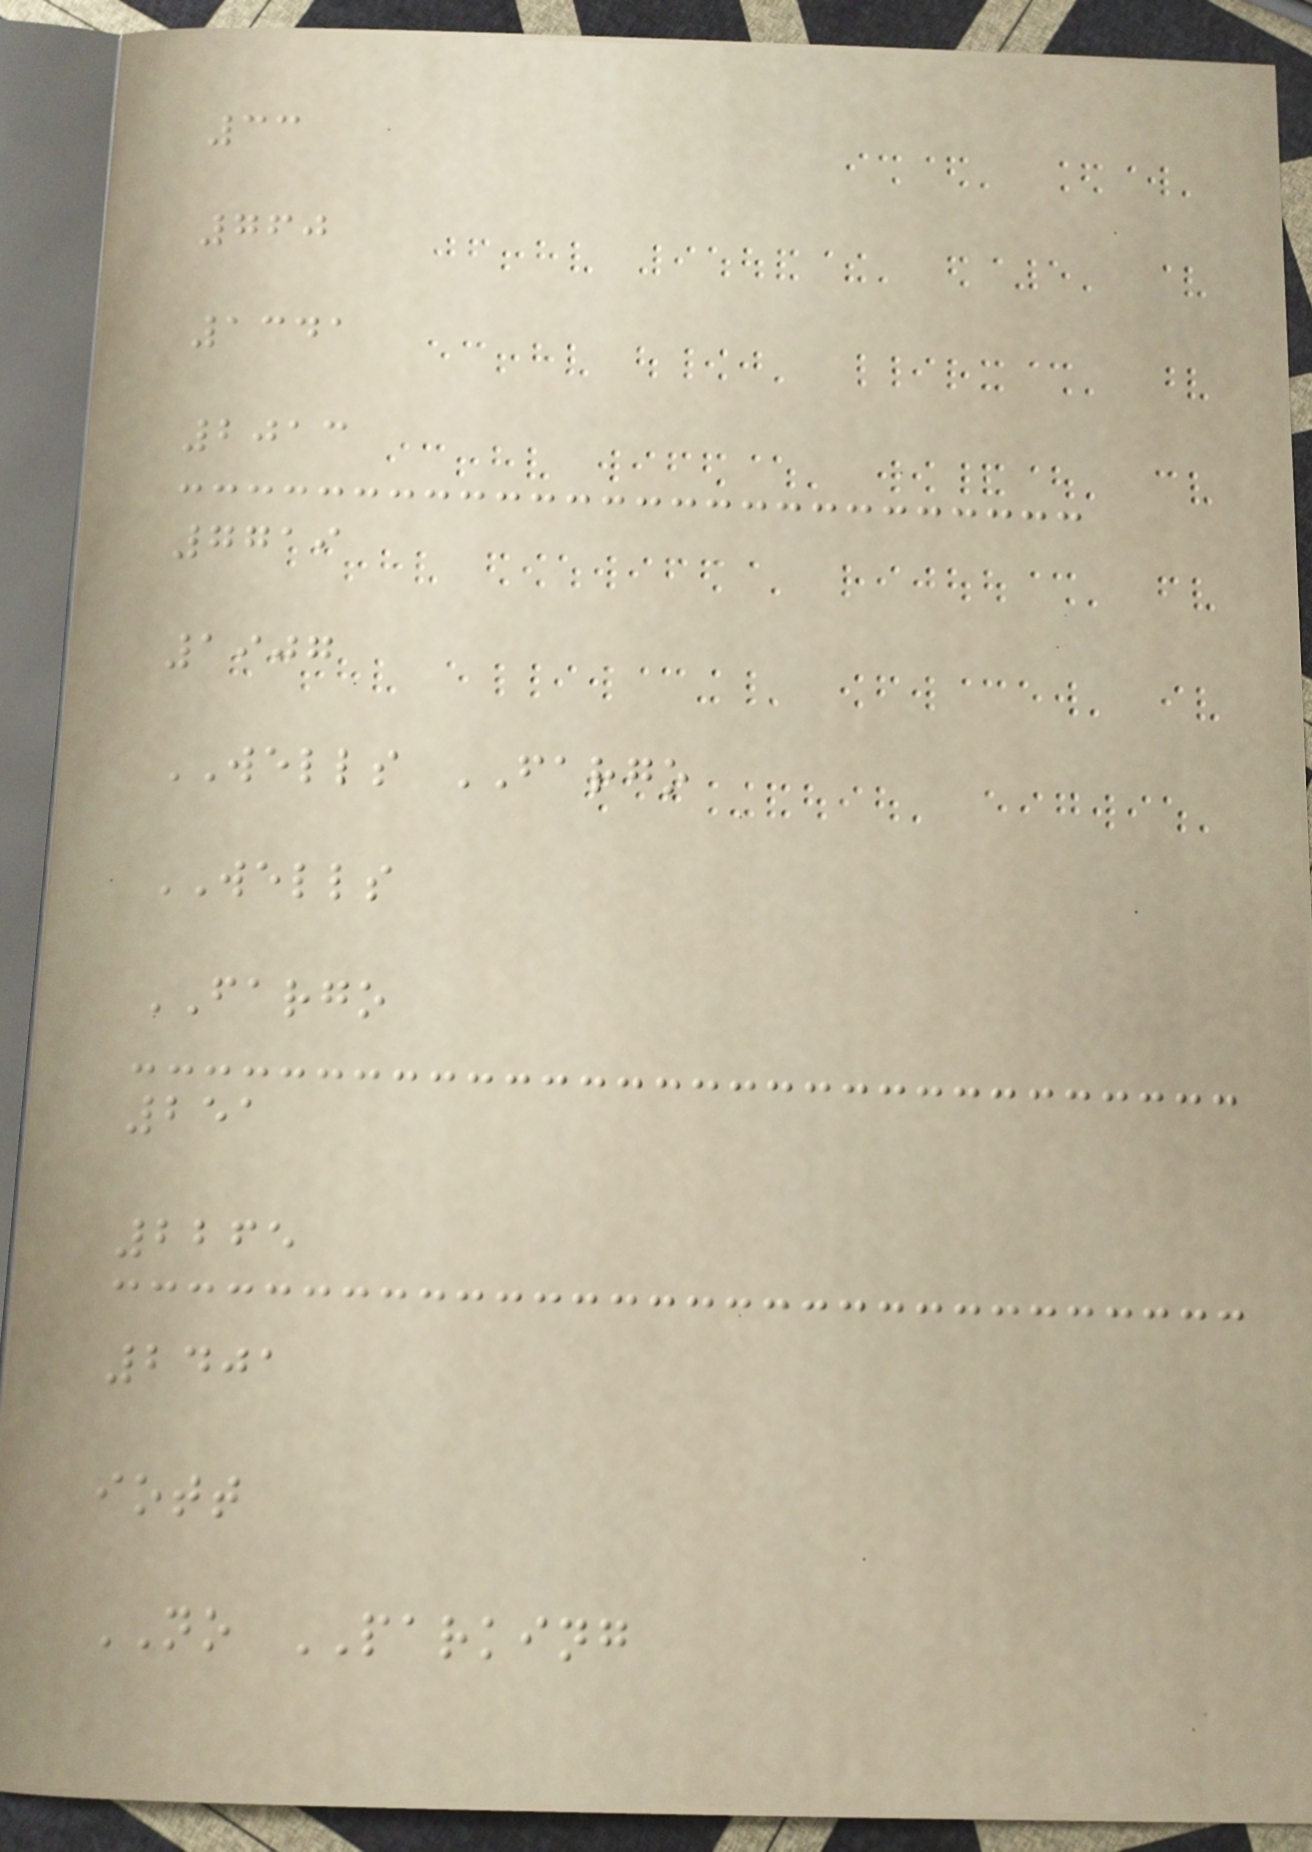33
760
1341
2013
7719
1907
WELLS FARGO
WELLS
FARGO
251
2265
2401
iott
NO PARKING
